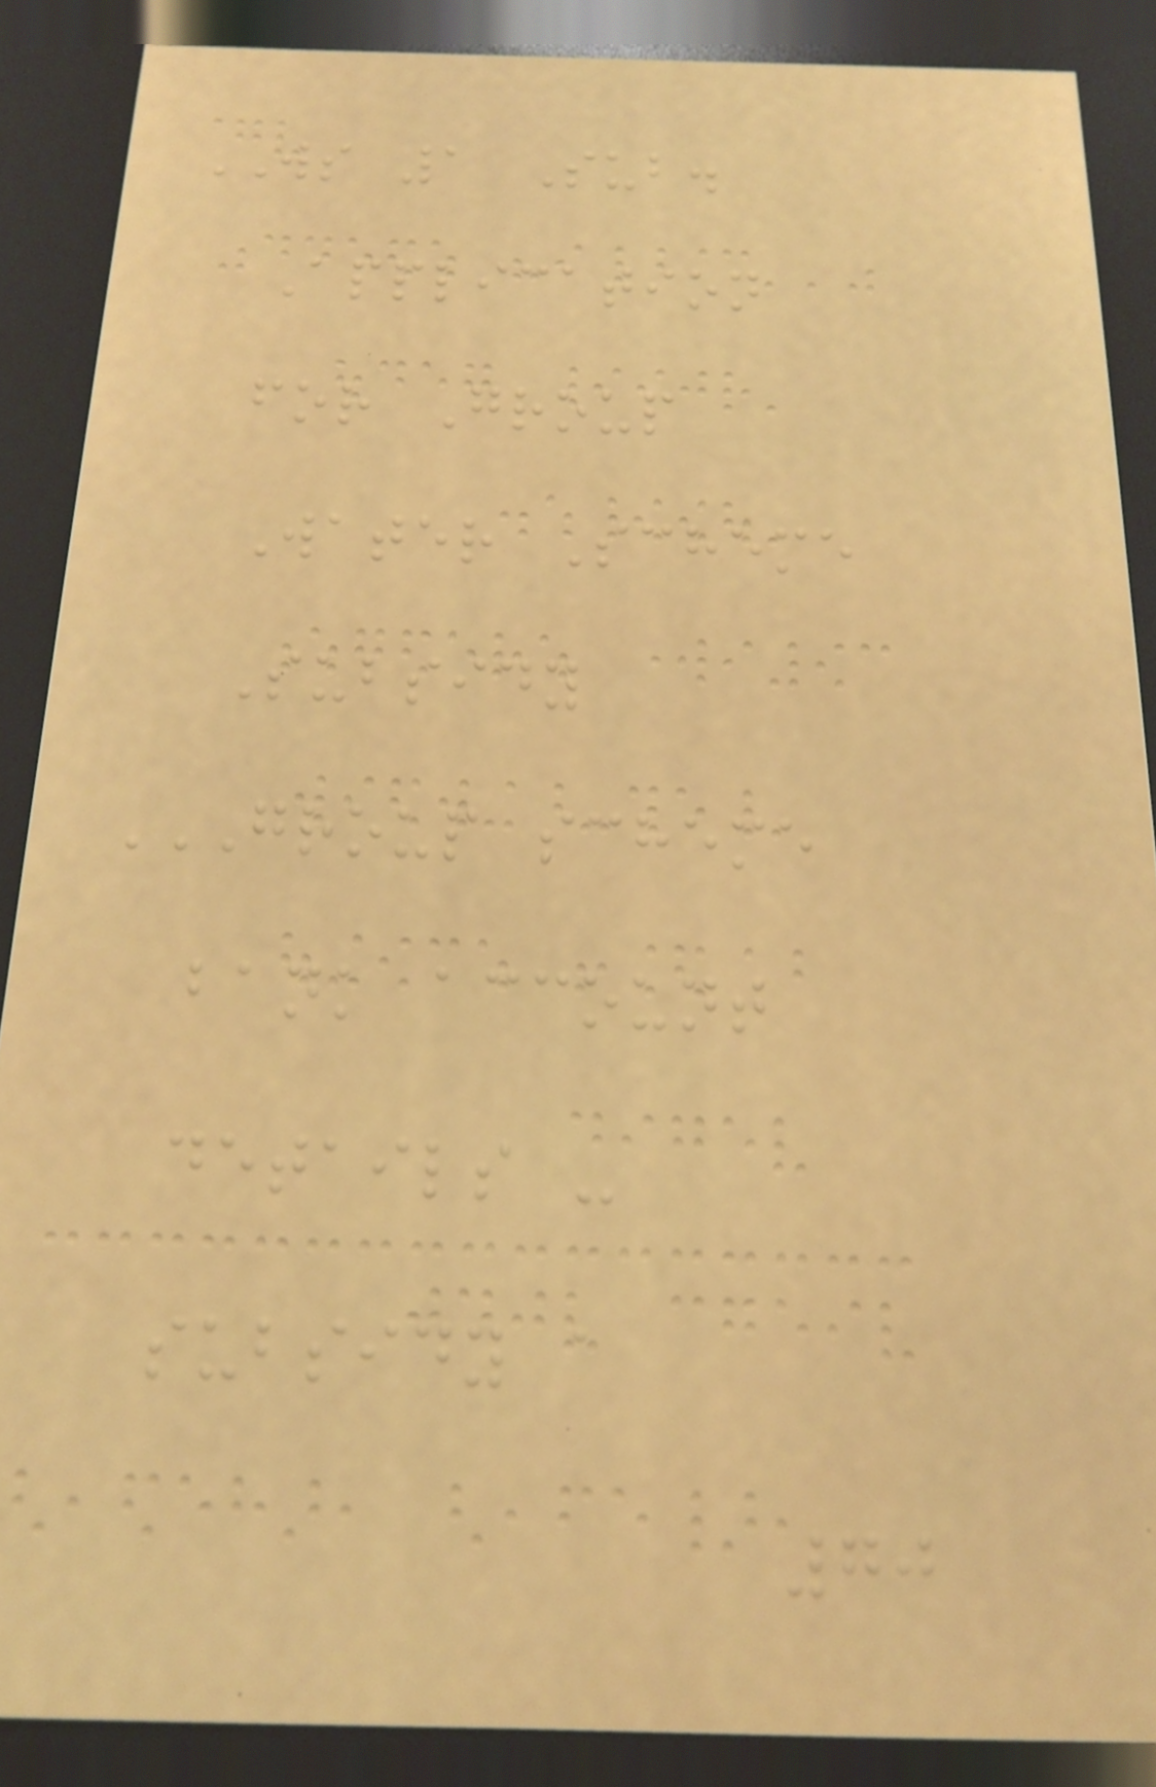WS 1 Sub.
Application
for Group
Water Scheme
Subsidy
GROUP SCHEME
BANK ACCOUNT
DETAILS -
SUBSIDY A
70
